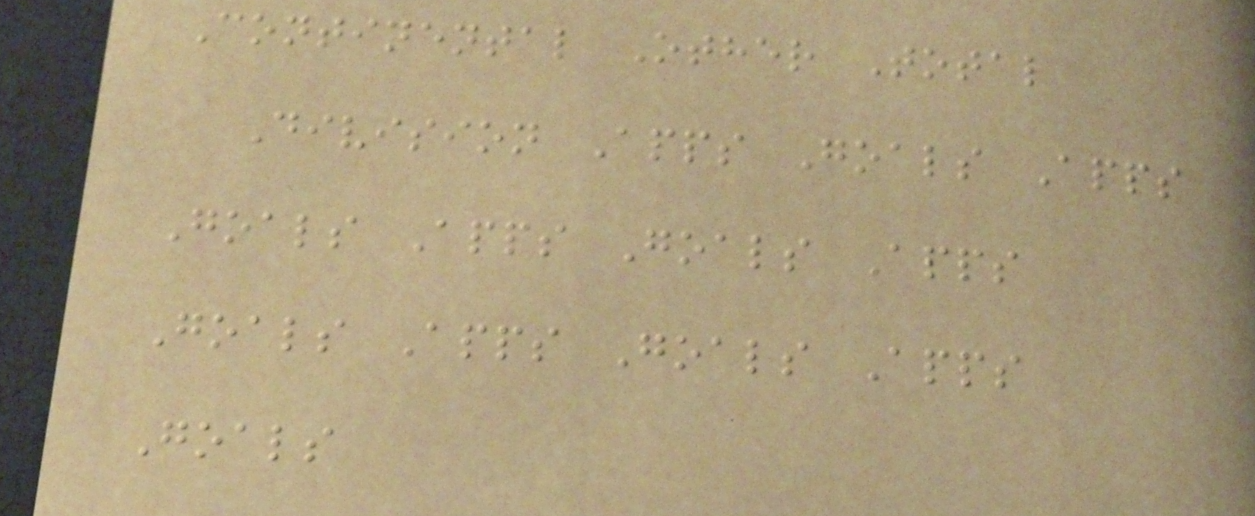Continental Other Total
Division Apps Goals Apps
Goals Apps Goals Apps
Goals Apps Goals Apps
Goals
